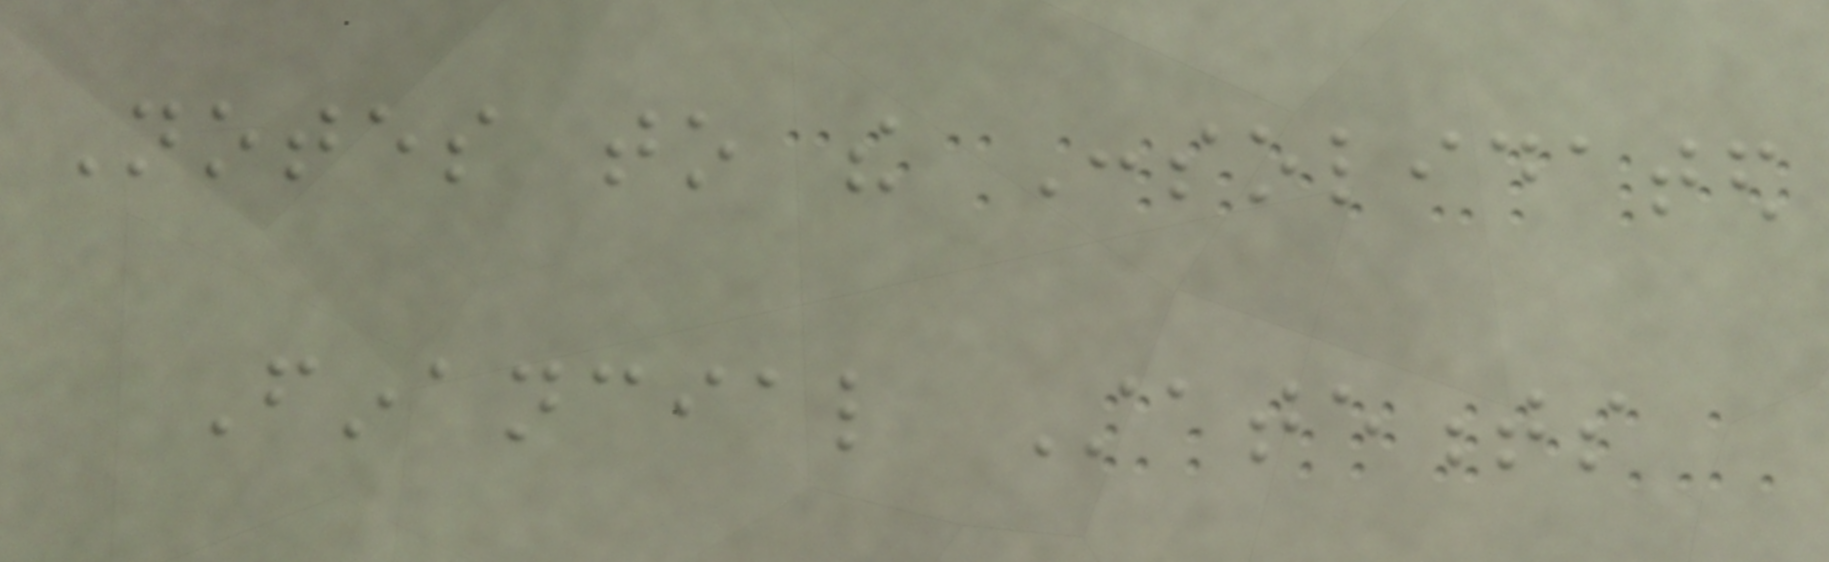Notes to the Consolidated
Financial Statements
